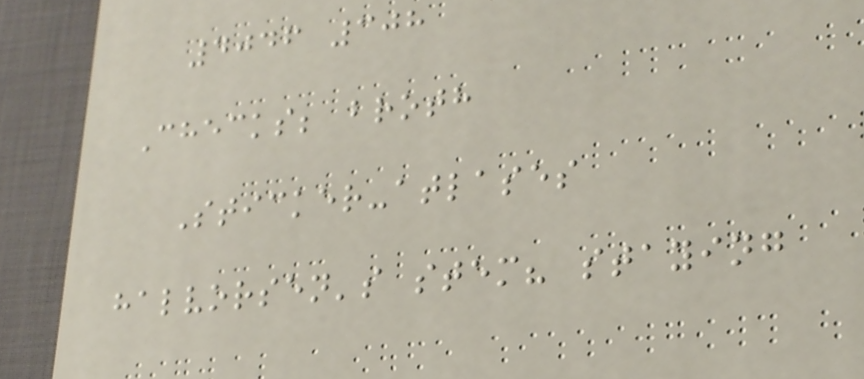4046 308
Checks; broth
Sticker-atlases
halvorsen's stem? staying
